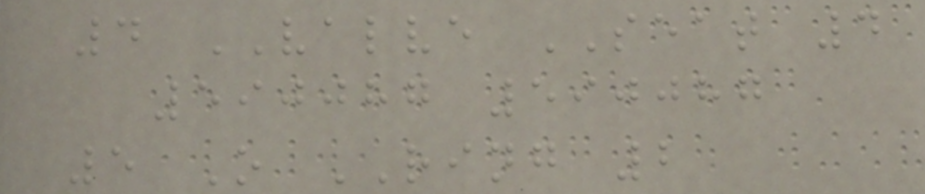4 VALVE SEAT 4
590087 590087
5 O RING 2
